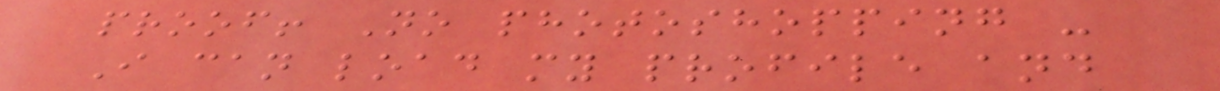proof! No photoshopping -
I can load my profile and
